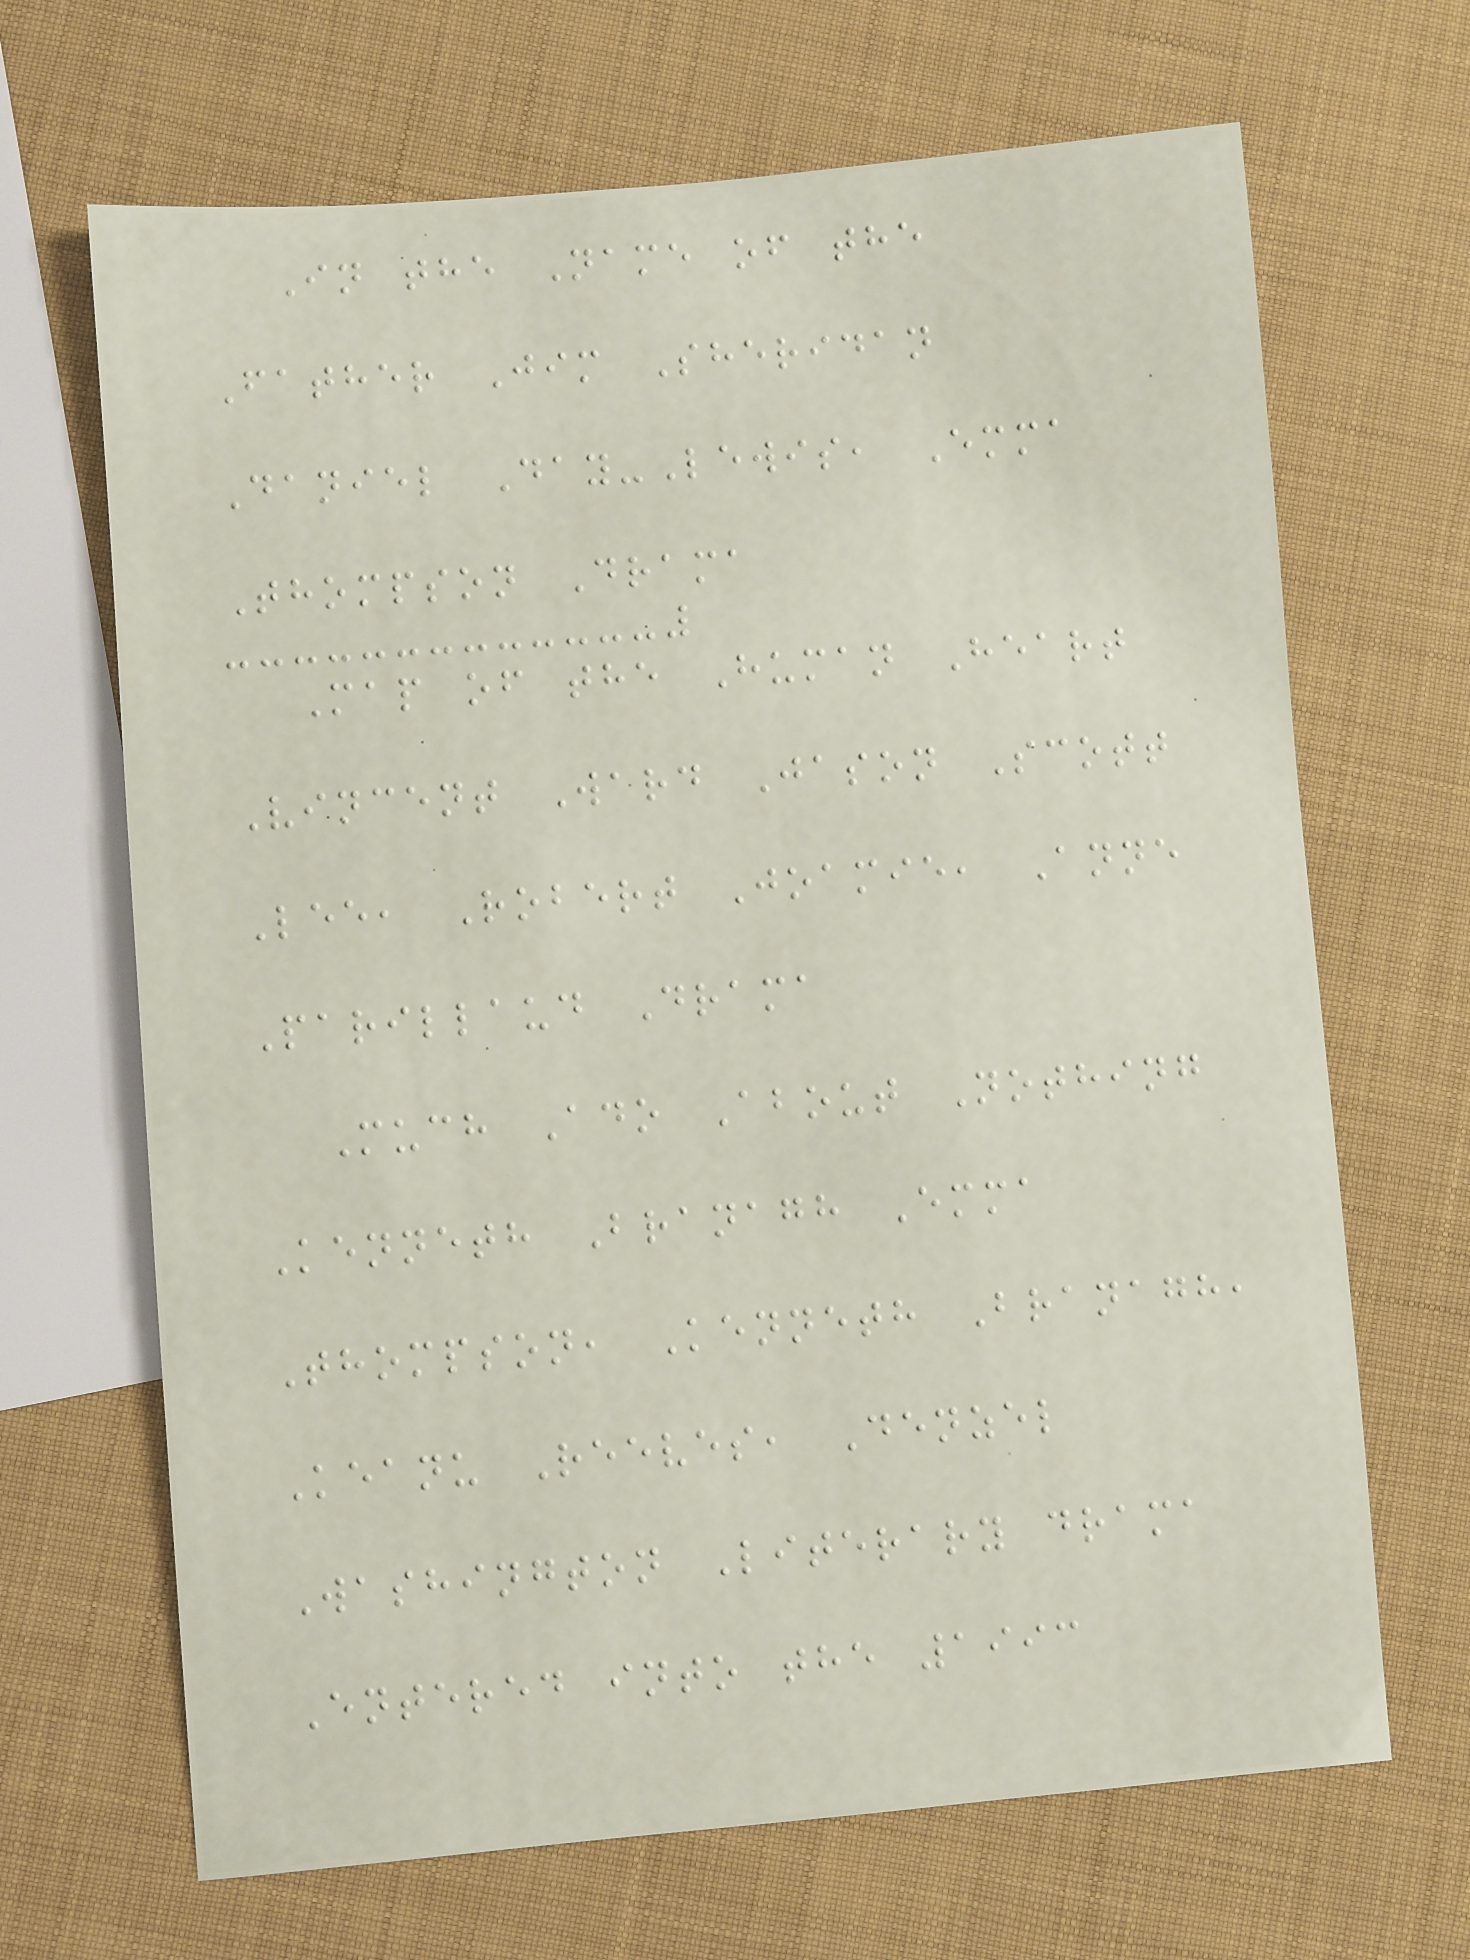In the Name of the
Father Jim Sheridan
Daniel Day-Lewis, Emma
Thompson Drama
Map of the Human Heart
Vincent Ward Jason Scott
Lee, Robert Joamie, Anne
Parillaud Drama
Much Ado About Nothing
Kenneth Branagh Emma
Thompson, Kenneth Branagh,
Keanu Reeves, Denzel
Washington Literary drama
Entered into the 1993
